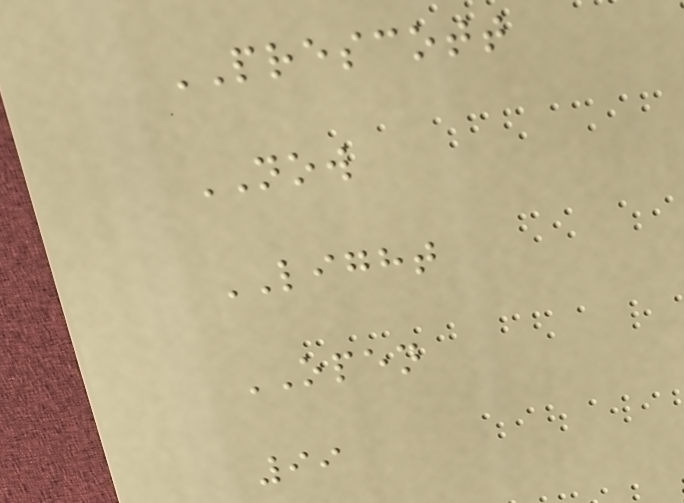PRESCOTT
NOW
LIGHT
OPEN
99
